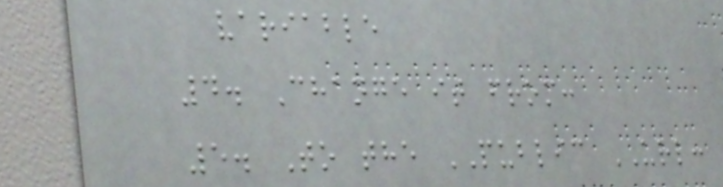variable
4. Change it from:
5. To the PUBLIC URL:
